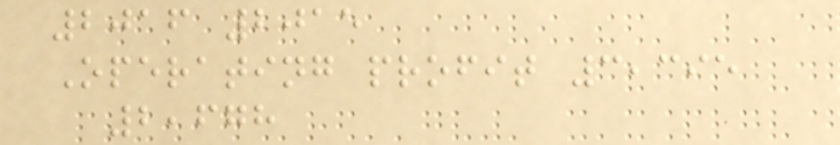2016 2015
Operating profit 3,395
2,678
